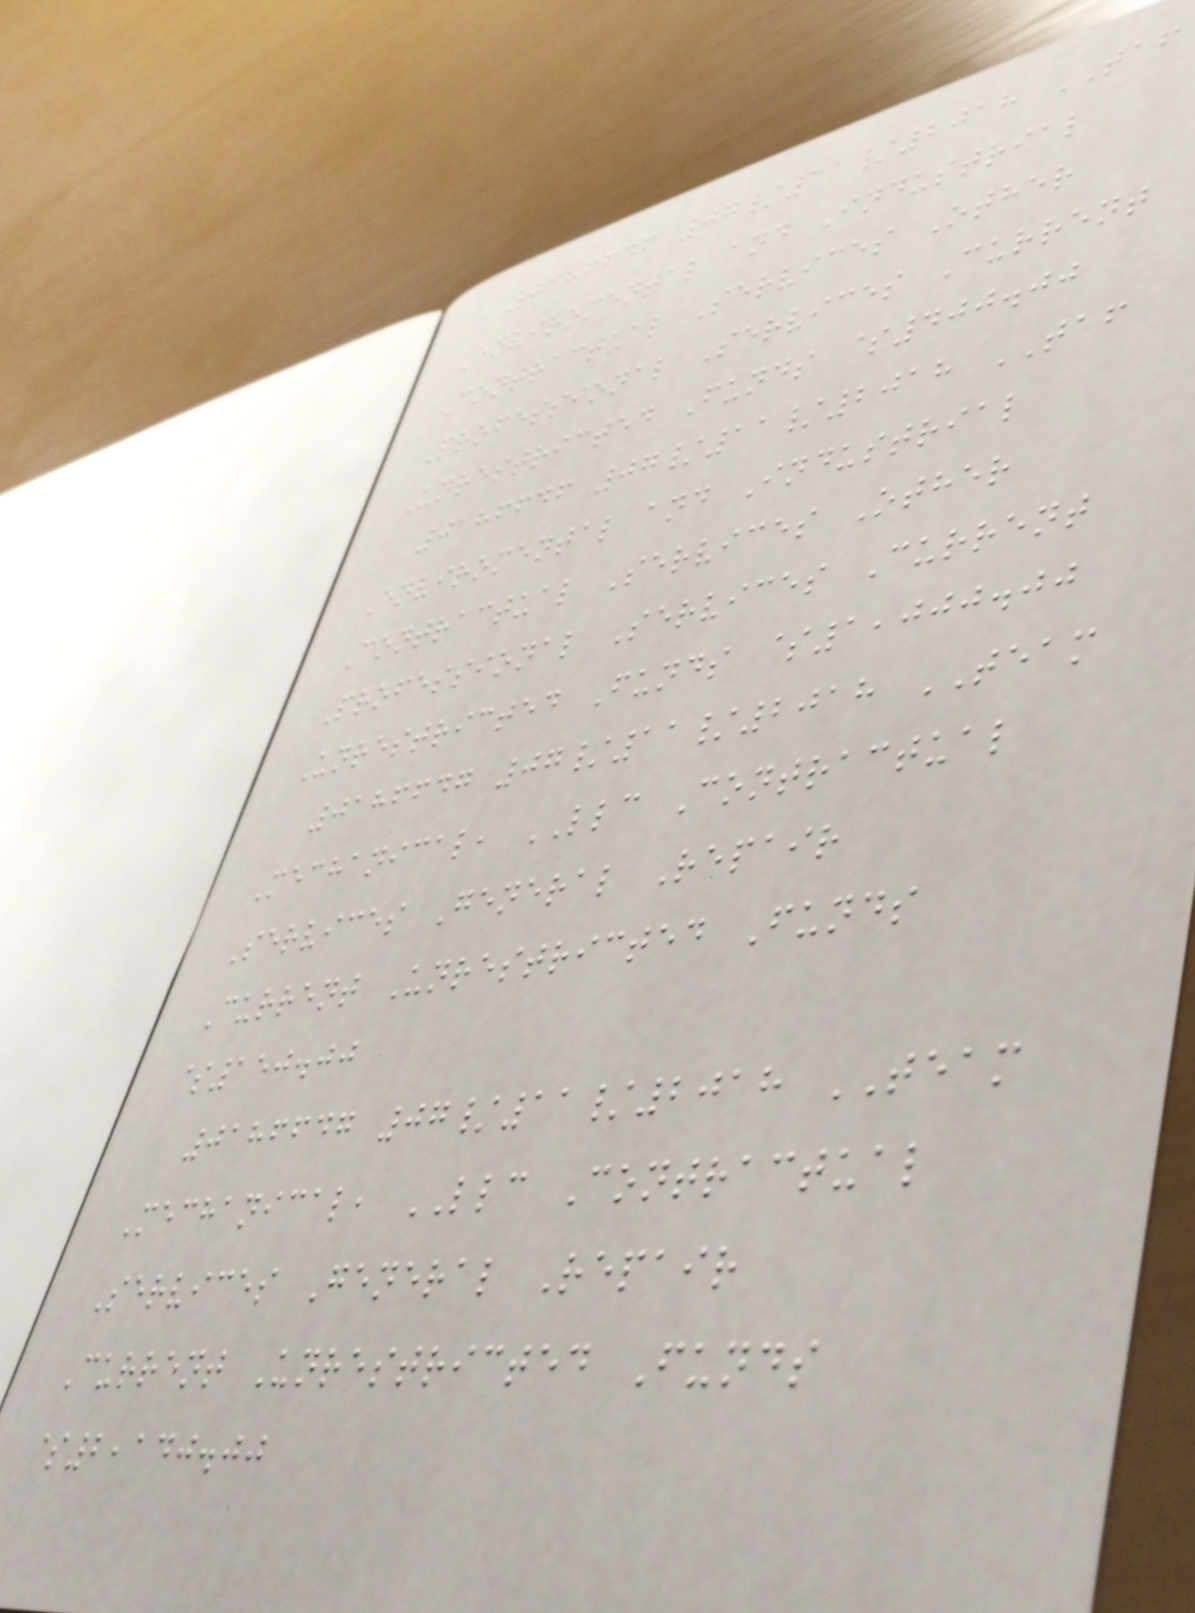0186646 07/11/2018 TAF
Enviromental and Industrial
Contractual Services Other
Professional Services Current
Unrestricted Funds $400.00
0186646 07/11/2018 TAF
Enviromental and Industrial
Contractual Services Other
Professional Services Current
Unrestricted Funds $1,000.00
0186647 07/11/2018 TEAM
Mechanical, LLC Contractual
Services General Repair
Current Unrestricted Funds
$150.00
0186647 07/11/2018 TEAM
Mechanical, LLC Contractual
Services General Repair
Current Unrestricted Funds
$2,140.00
